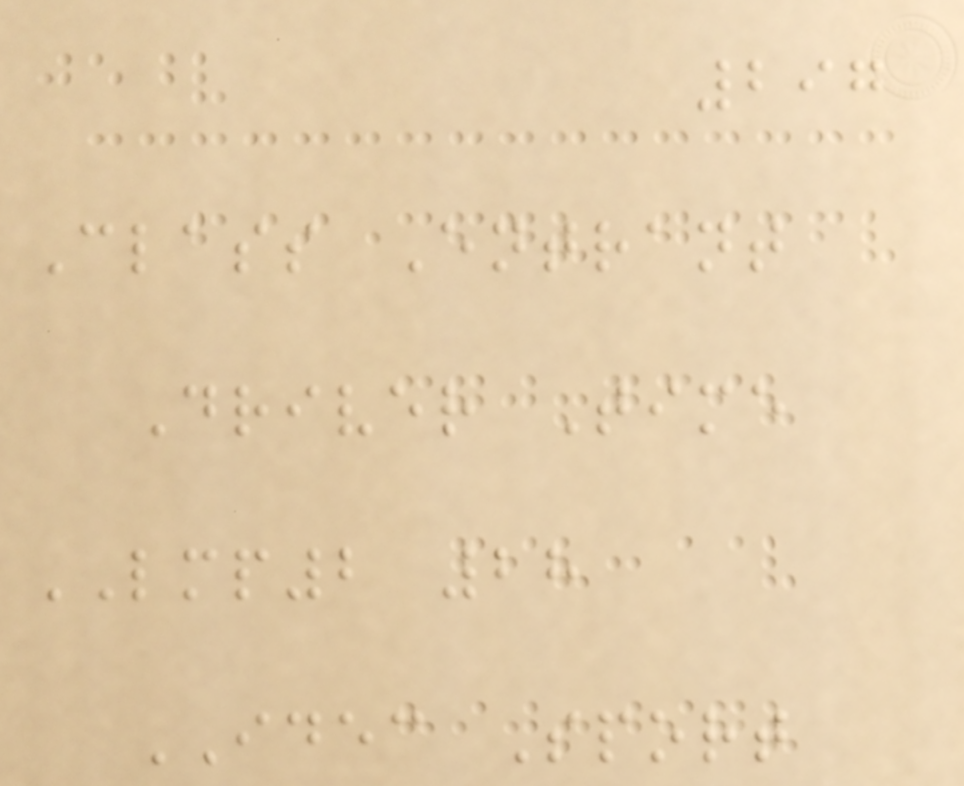297
Class Entrant
Driver Time
LMP2 28
IDEC Sport
